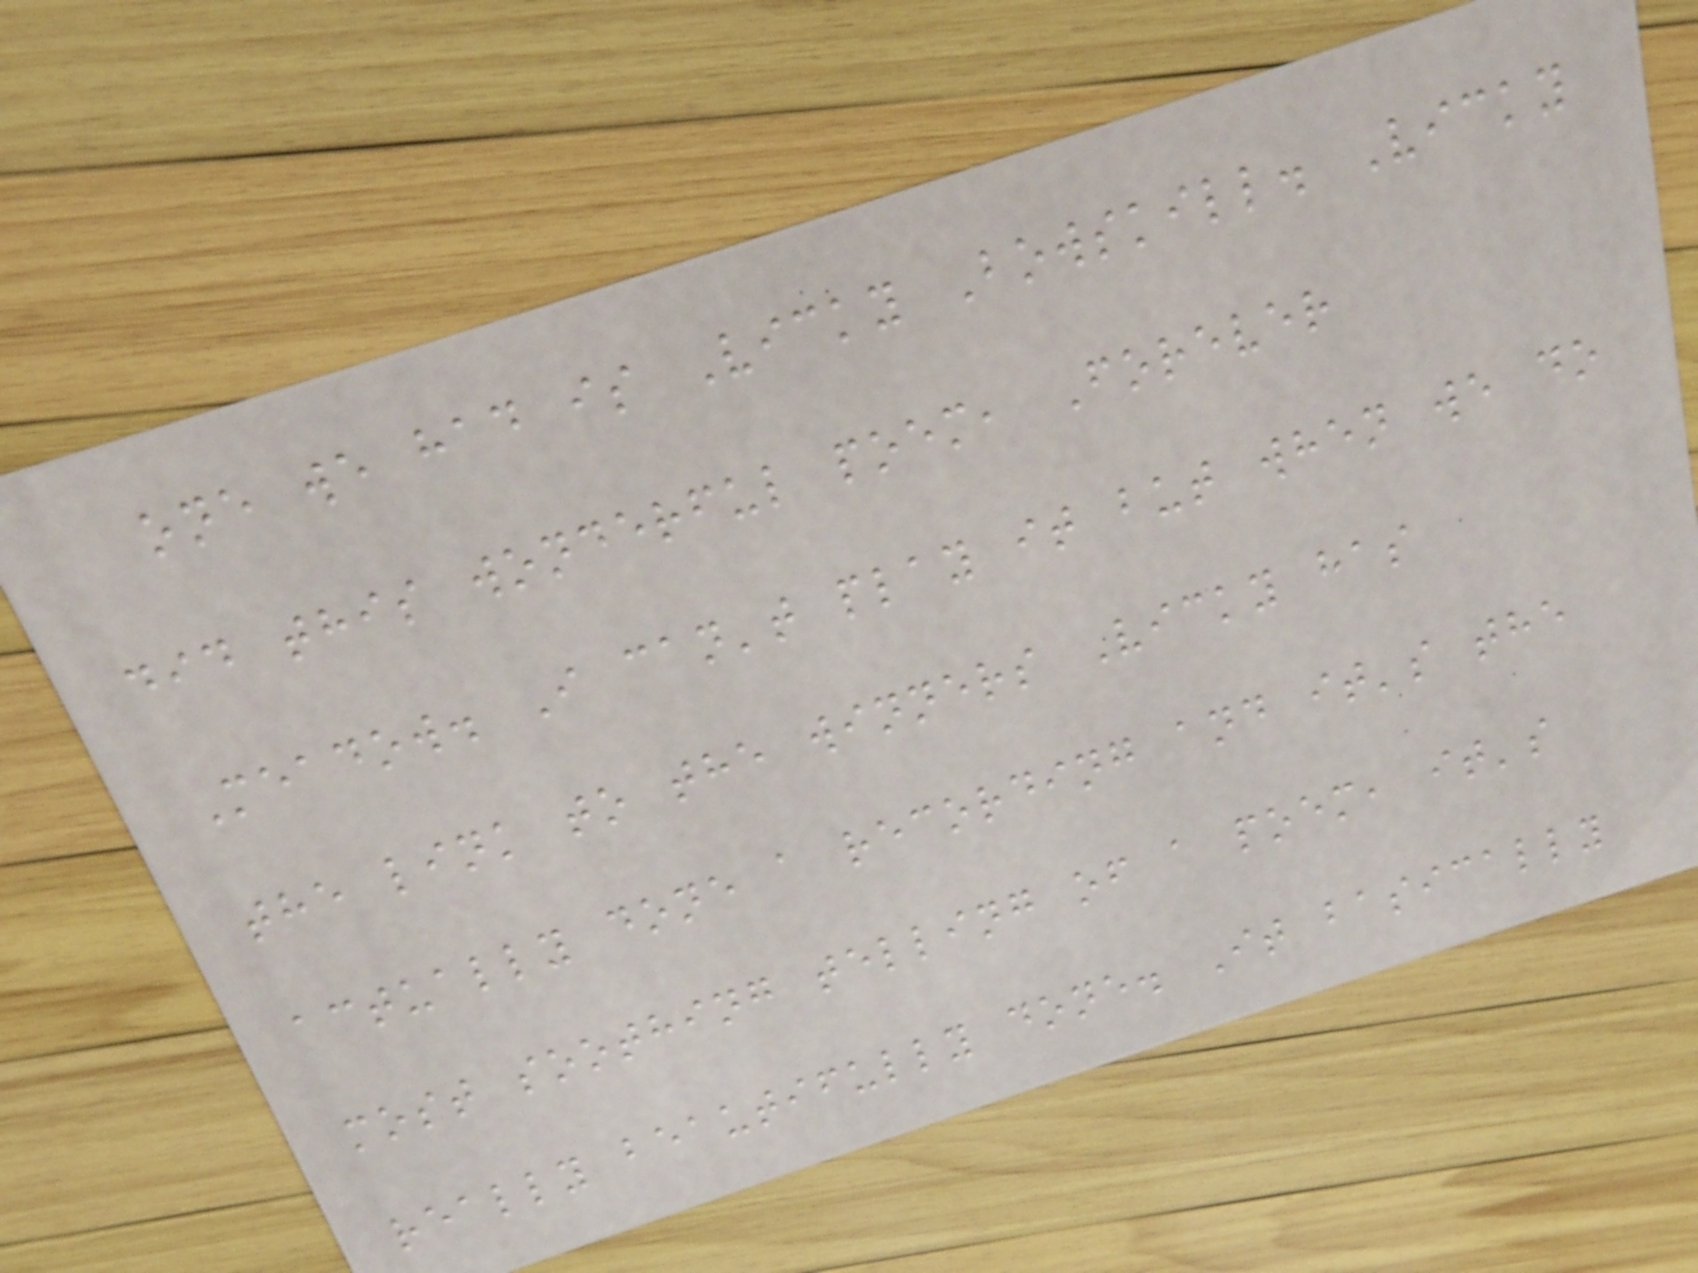one we had is Vicky Bowskill. Vicky
did this wonderful poem, Forever
Meadow. I can't play it but when we do
the link to the winners Vicky has
actually done a recording and it's the
most soothing telling of a poem, it's
really beautifully done. It basically
